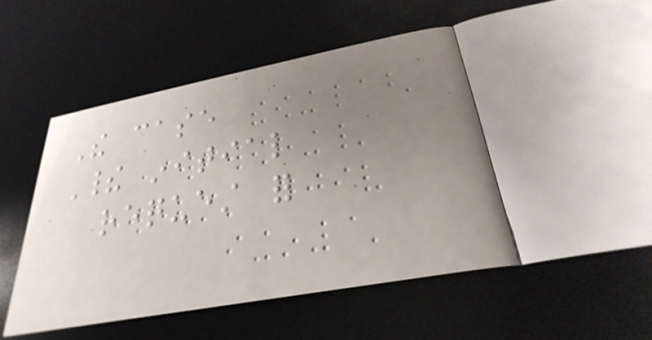The case
Their initial
request for
